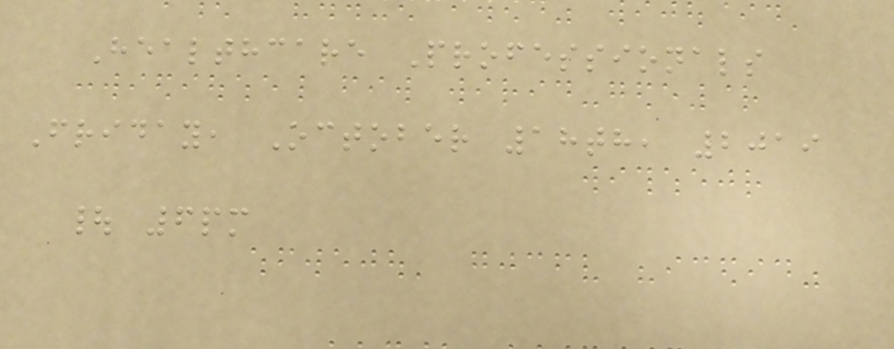Healthcare Professionals
Friday, October 18th, 2019
| 6pm
